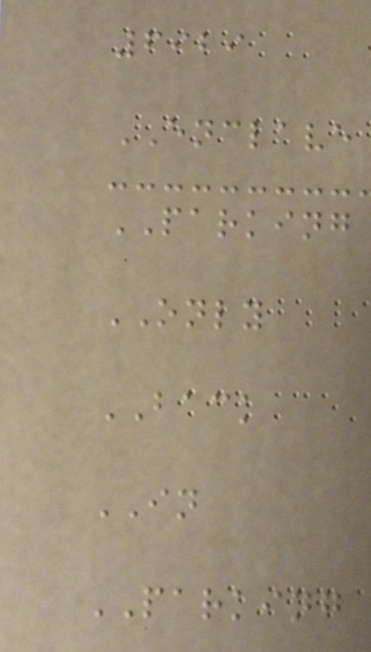6929
ENCLAVE
PARKING
ONLY
BACK
IN
PARKING
